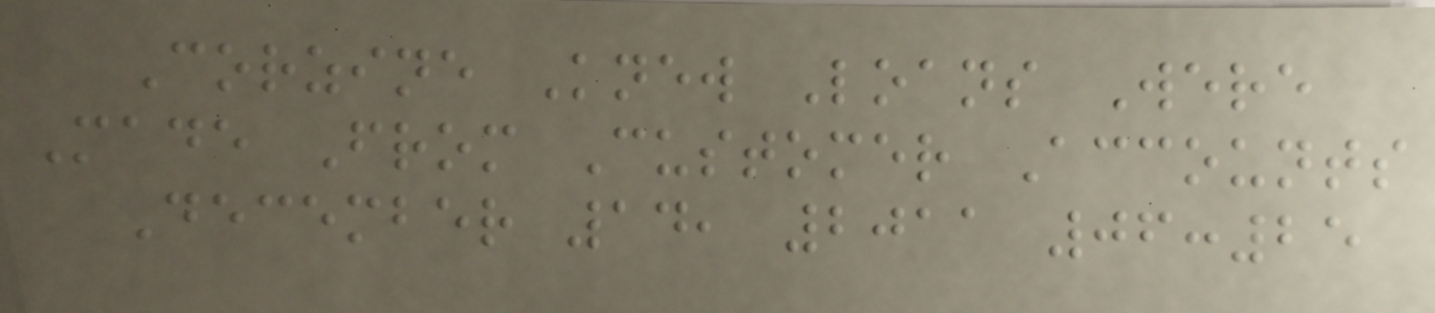Corzine Knew Loans Were
Made From Customer Accounts
December 14, 2011 06:25
